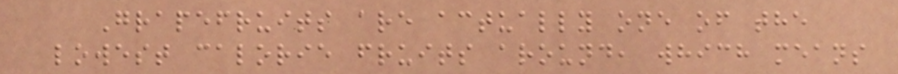Grapefruits are actually one of the
lowest calorie fruits around, which means
